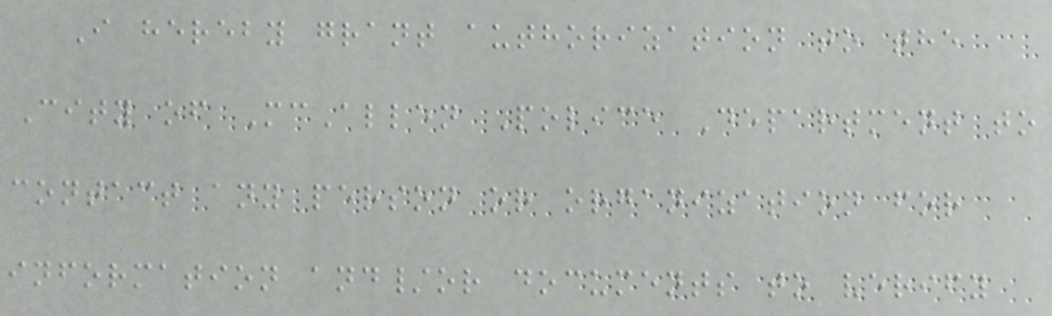I hereby grant authorization to the
City of McAllen Police Department to
contact any person or organization for
information and/or documents to verify
